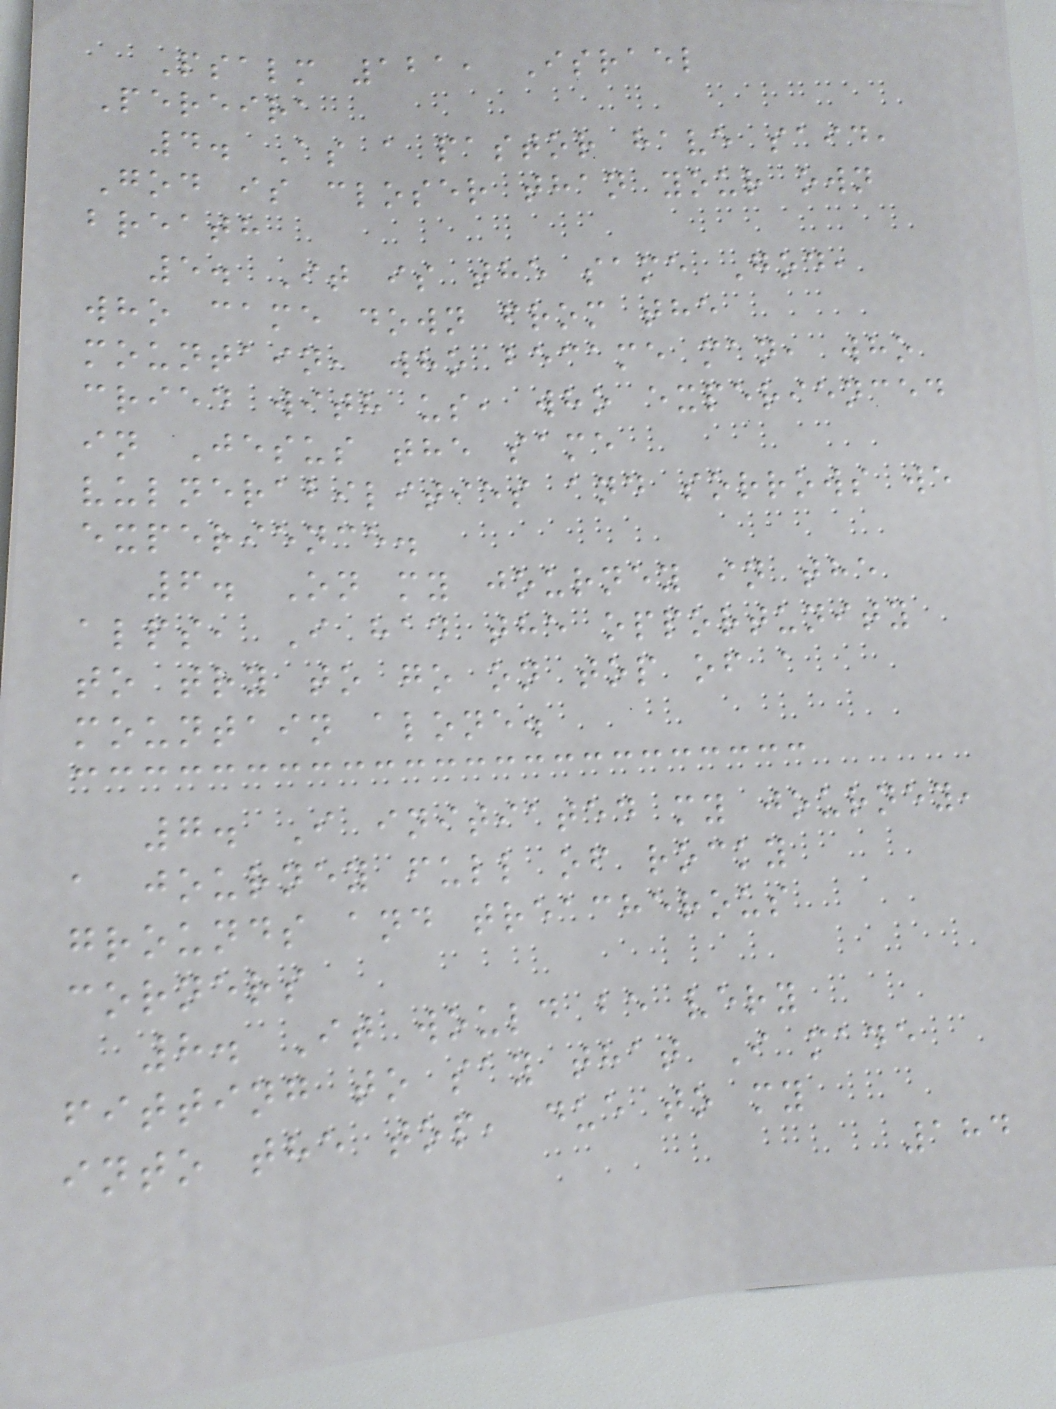Psalm 121, Israel
Pereira
4. As a pastor have said,
God is closer than your own
breath
5. It is the same God,
who came down from the
mountain, who became man, who
cried with us, who experienced
in Jesus the same
vulnerabilities and sorrows we
experience.
6. On my journey in the
alps, I had the opportunity
to try to go on top of a
mountain alone.
7. I initiated my journey,
a journey full of rocky
grounds and treacherous
corners
8. It would be very
fitting to say that I made
into the top, due to my
184
